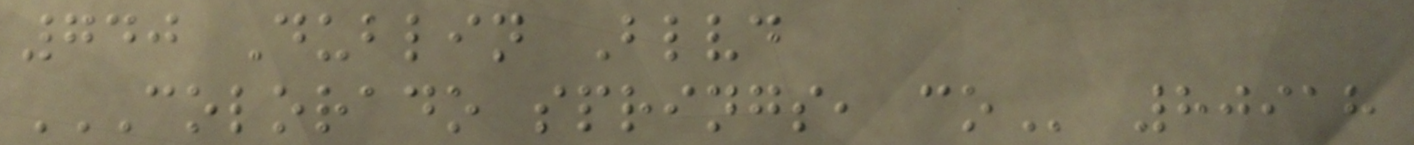740 Dublin Blvd
COLORADO SPRINGS, CO 80918
